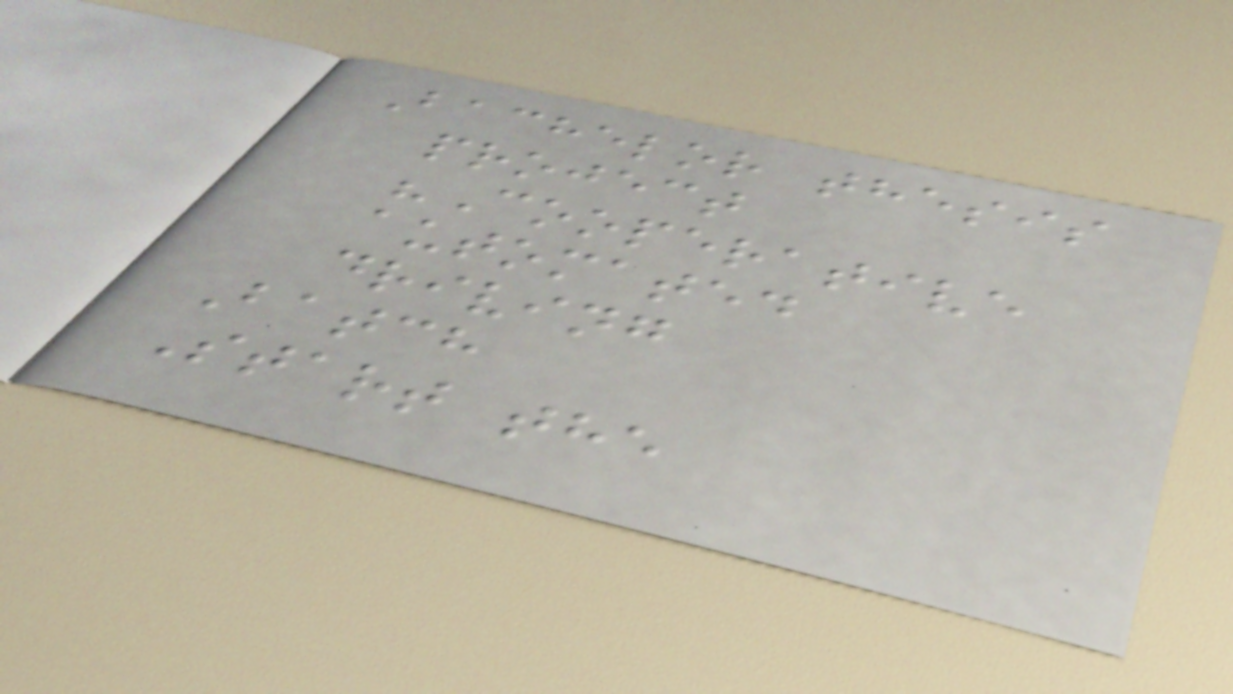Bachelor thesis
project
"Cooperative
automated
driving
Batch
Start the
